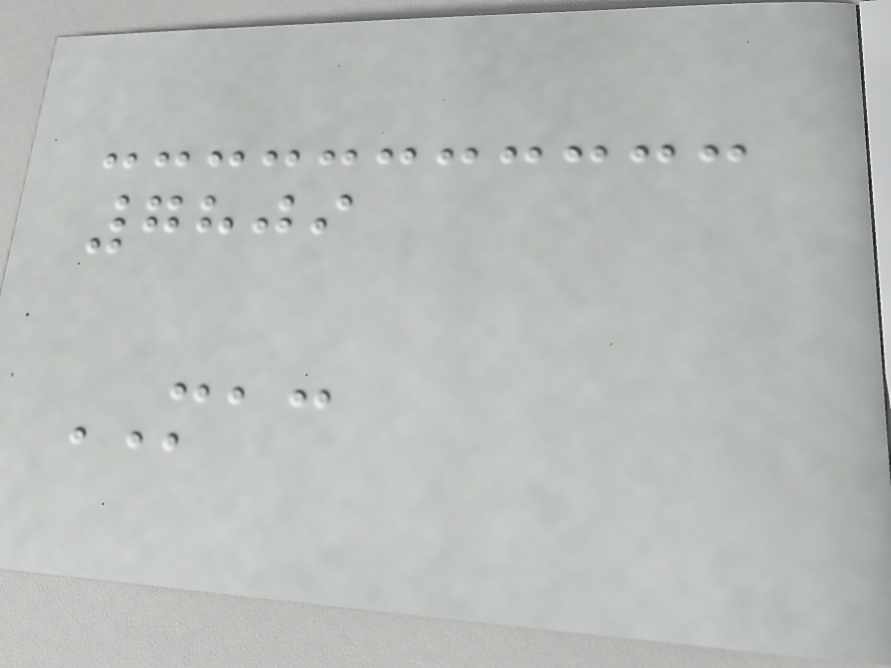7809
MAC
